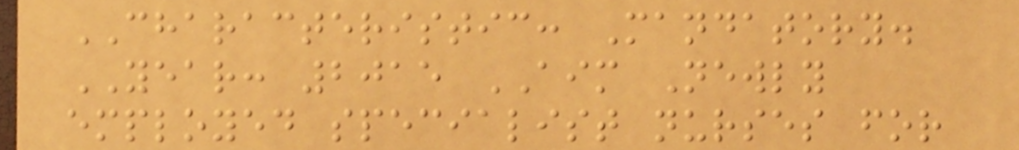CHARACTERISTIC: Mandatory.
YEAR: 2015 AIM Newly
employed specialist nurses for
